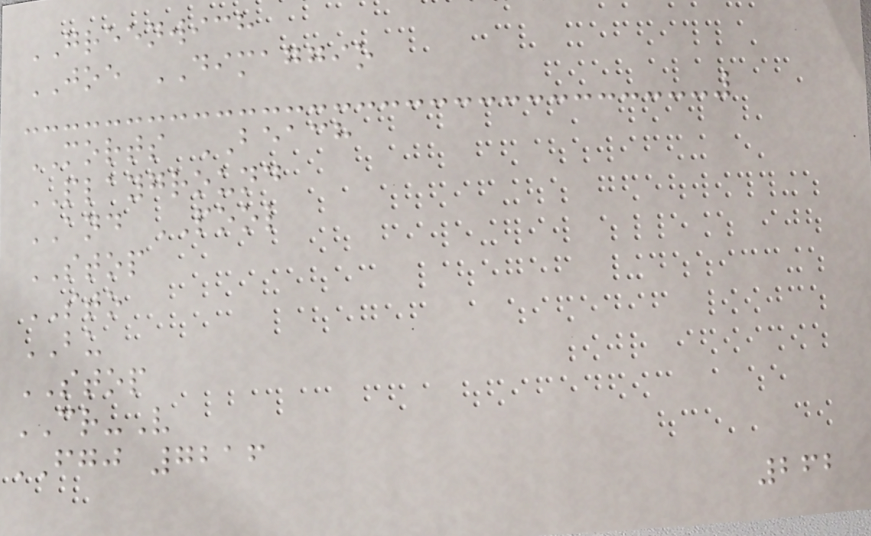GREENWICH
JOE DIMAGGIO
MORTS BEACH
PLAYGROUND
AND POOL
STOP
STO
BU
STOP
CR-V
FGJ 7216
262
